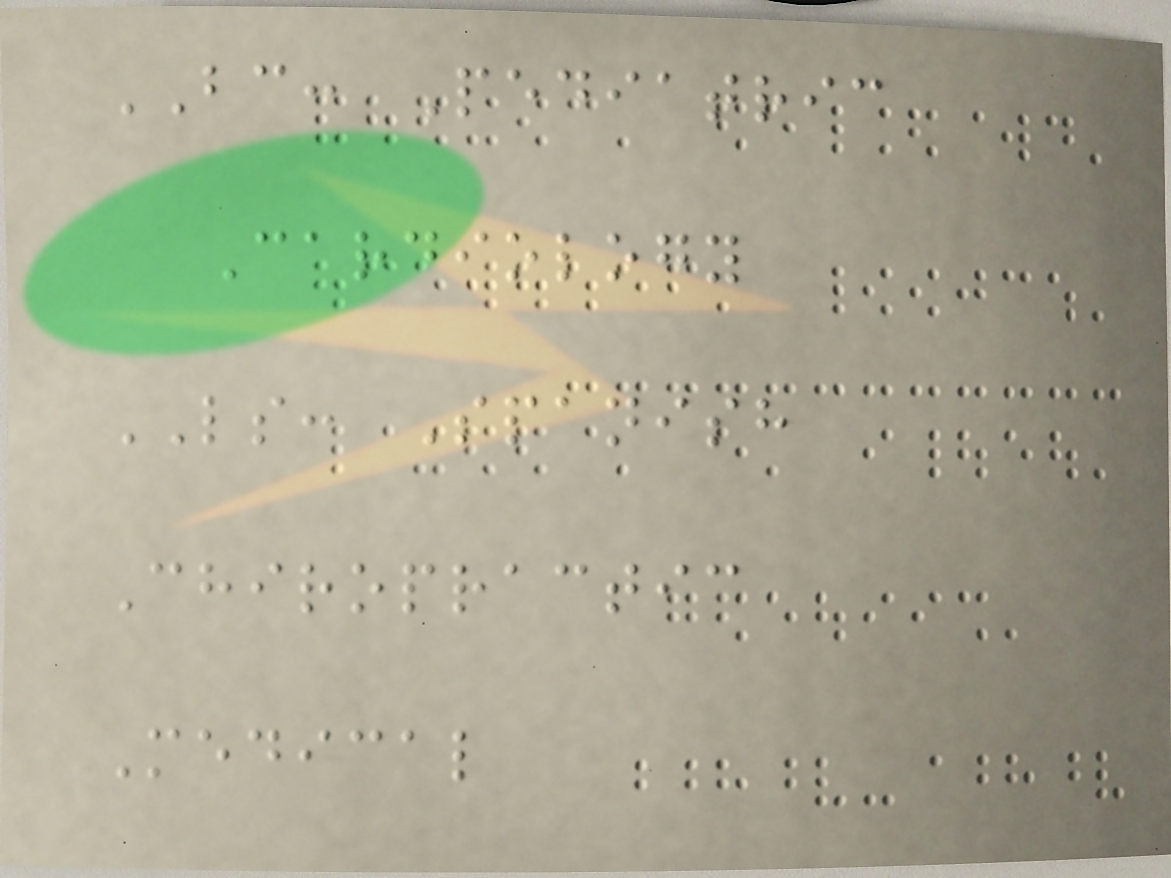BC: Pediatric
Cardiology
LS: Spanish
Chiropractic
Medical
